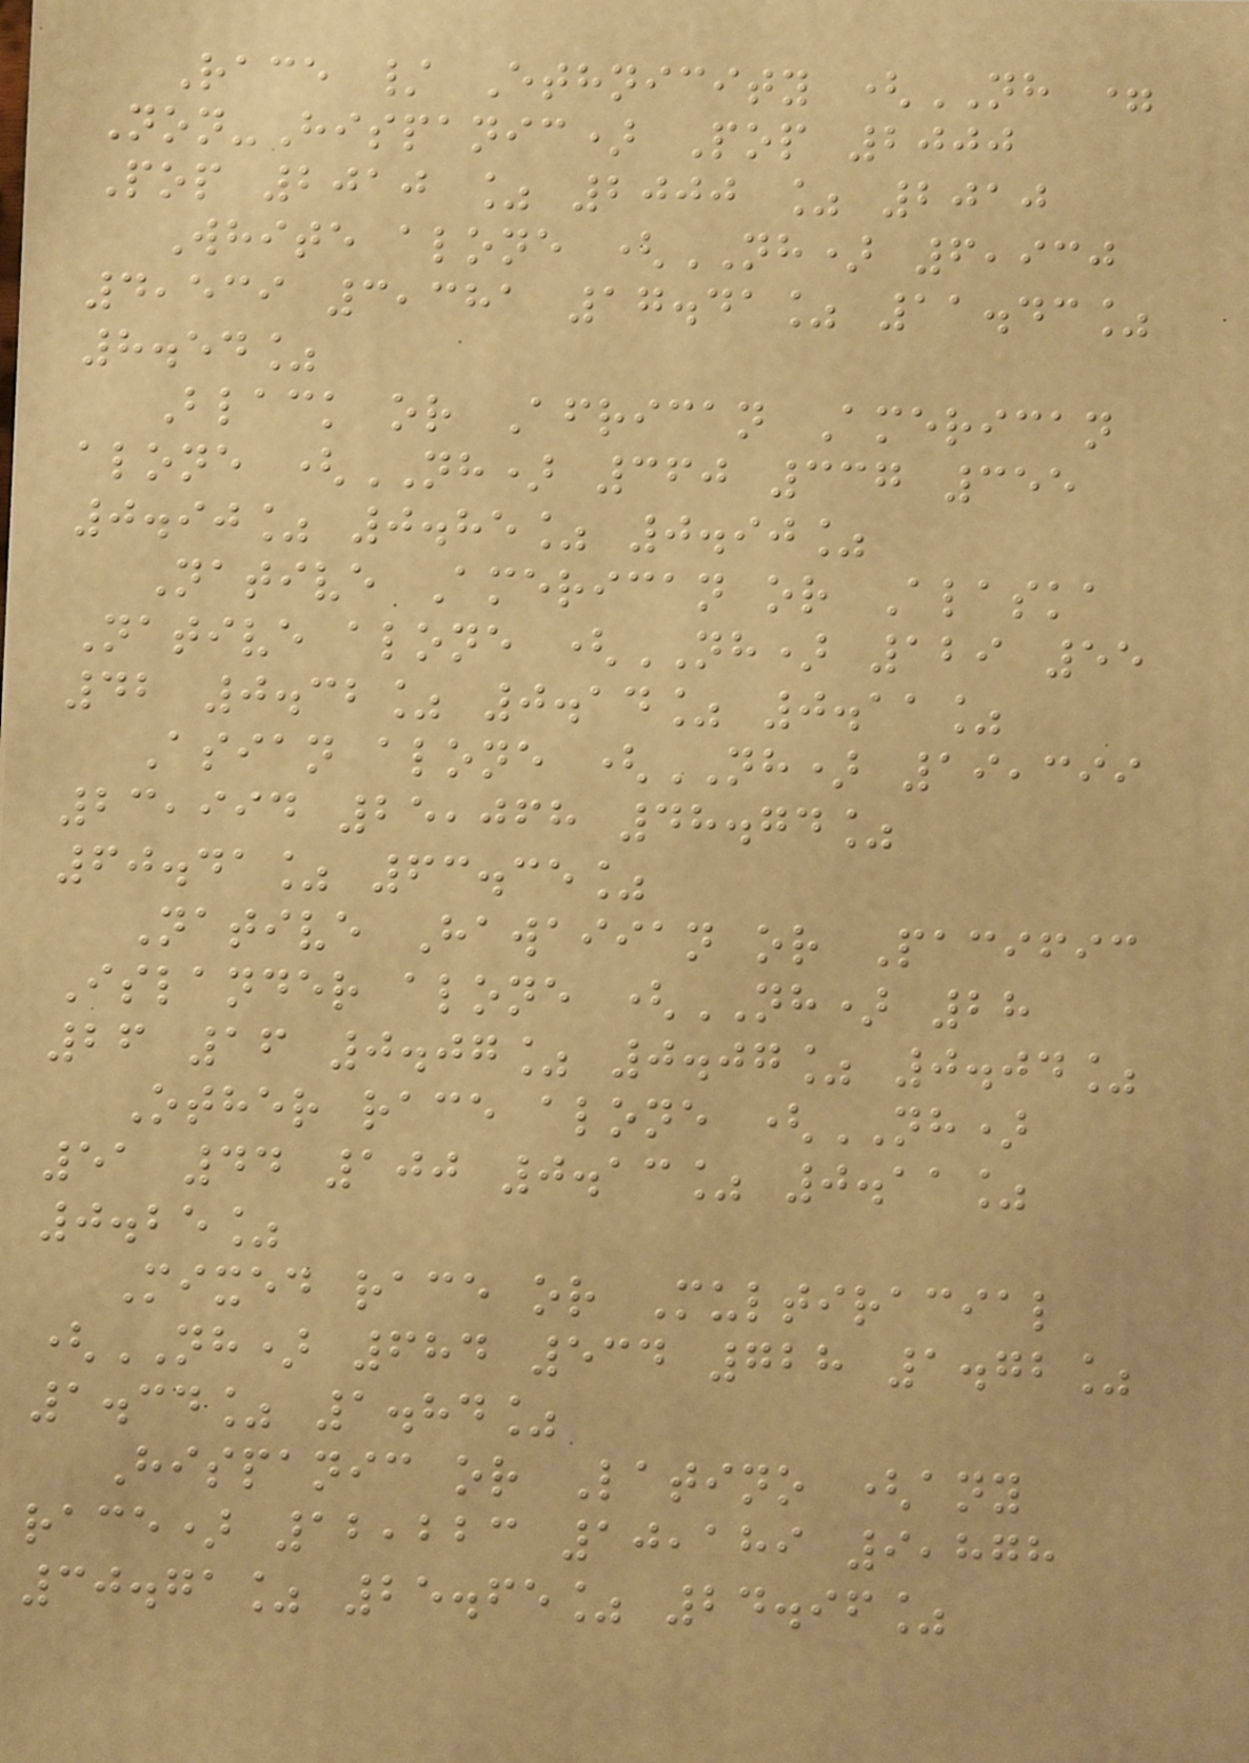Race / Ethnicity (NH =
Non-Hispanic) Pop 2000
Pop 2010 % 2000 % 2010
White alone (NH) 6,930
4,539 3,381 17.41% 11.43%
8.54%
Black or African American
alone (NH) 360 337 355
0.90% 0.85% 0.90%
Native American or Alaska
Native alone (NH) 129 55
42 0.32% 0.14% 0.11%
Asian alone (NH) 19,399
23,994 25,068 48.74%
60.41% 63.35%
Native Hawaiian or Pacific
Islander alone (NH) 28
26 16 0.07% 0.07% 0.04%
Other race alone (NH)
51 44 100 0.13% 0.11%
0.25%
Mixed race or Multiracial
(NH) 684 534 728 1.72%
1.34% 1.84%
Hispanic or Latino (any
race) 12,223 10,189 9,878
30.71% 25.65% 24.96%
